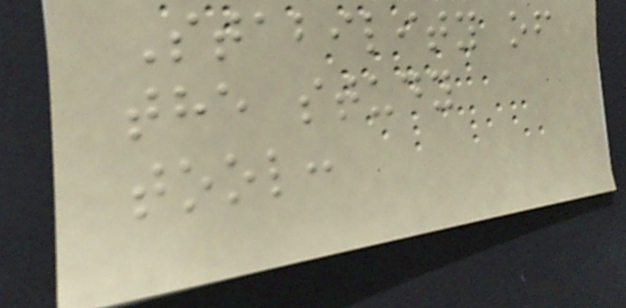Stability of
the study
tool:
